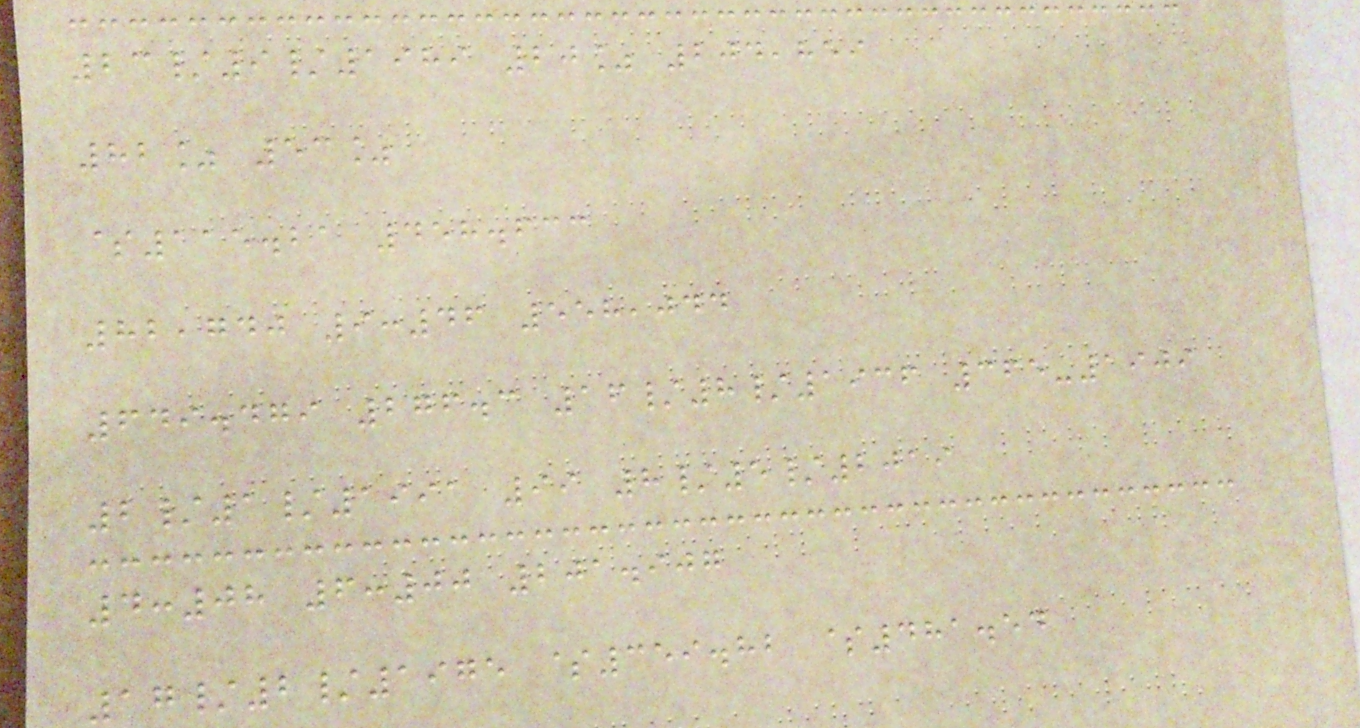23/9/1989 20% 204,859
82% 53%
$115.21 458.633
82,740 9:46 558,044
649.479 276.3 16/8/1936 365-1909
2/1/1991 99 8/5/2019
4:08 6:00 201.907
17/2/1975 $359.82 $481.54
